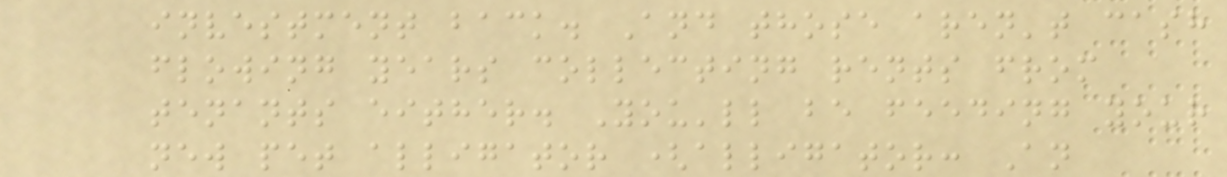investment back. And those aren't cash
flowing years collecting rents from
tenants either. You'll be feeding your
new pet alligator (alligator: An
